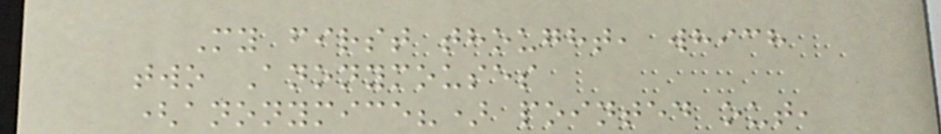My first thought, which
two Anonymouses
(anonymice?) pointed out,
